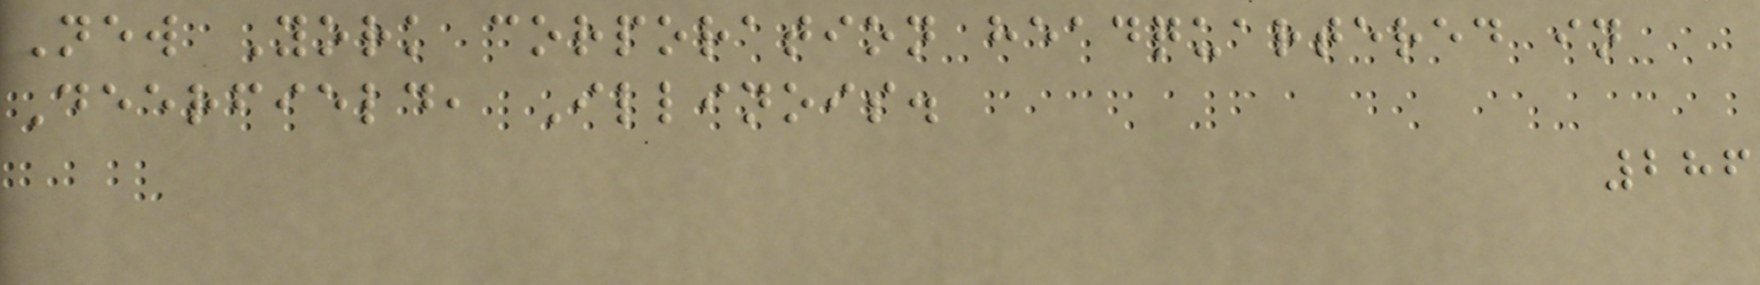New York corporation headquartered in
Deerfield, Illinois.
286
